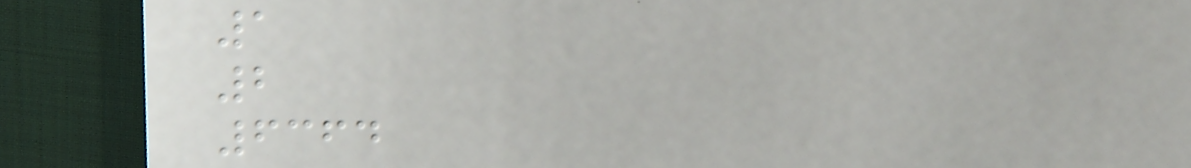1
2
6364
